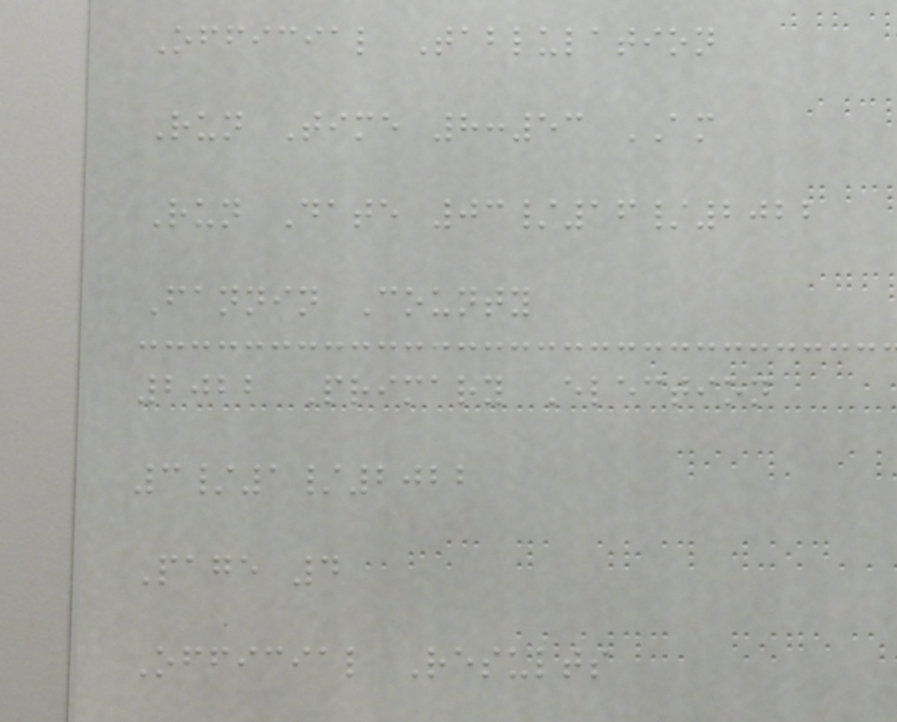Official Tablulation
Run Time 8:53 AM
Run Date 03/16/2022
Fannin County
2022 Primary Election
3/1/2022
Page 4
Official Results
